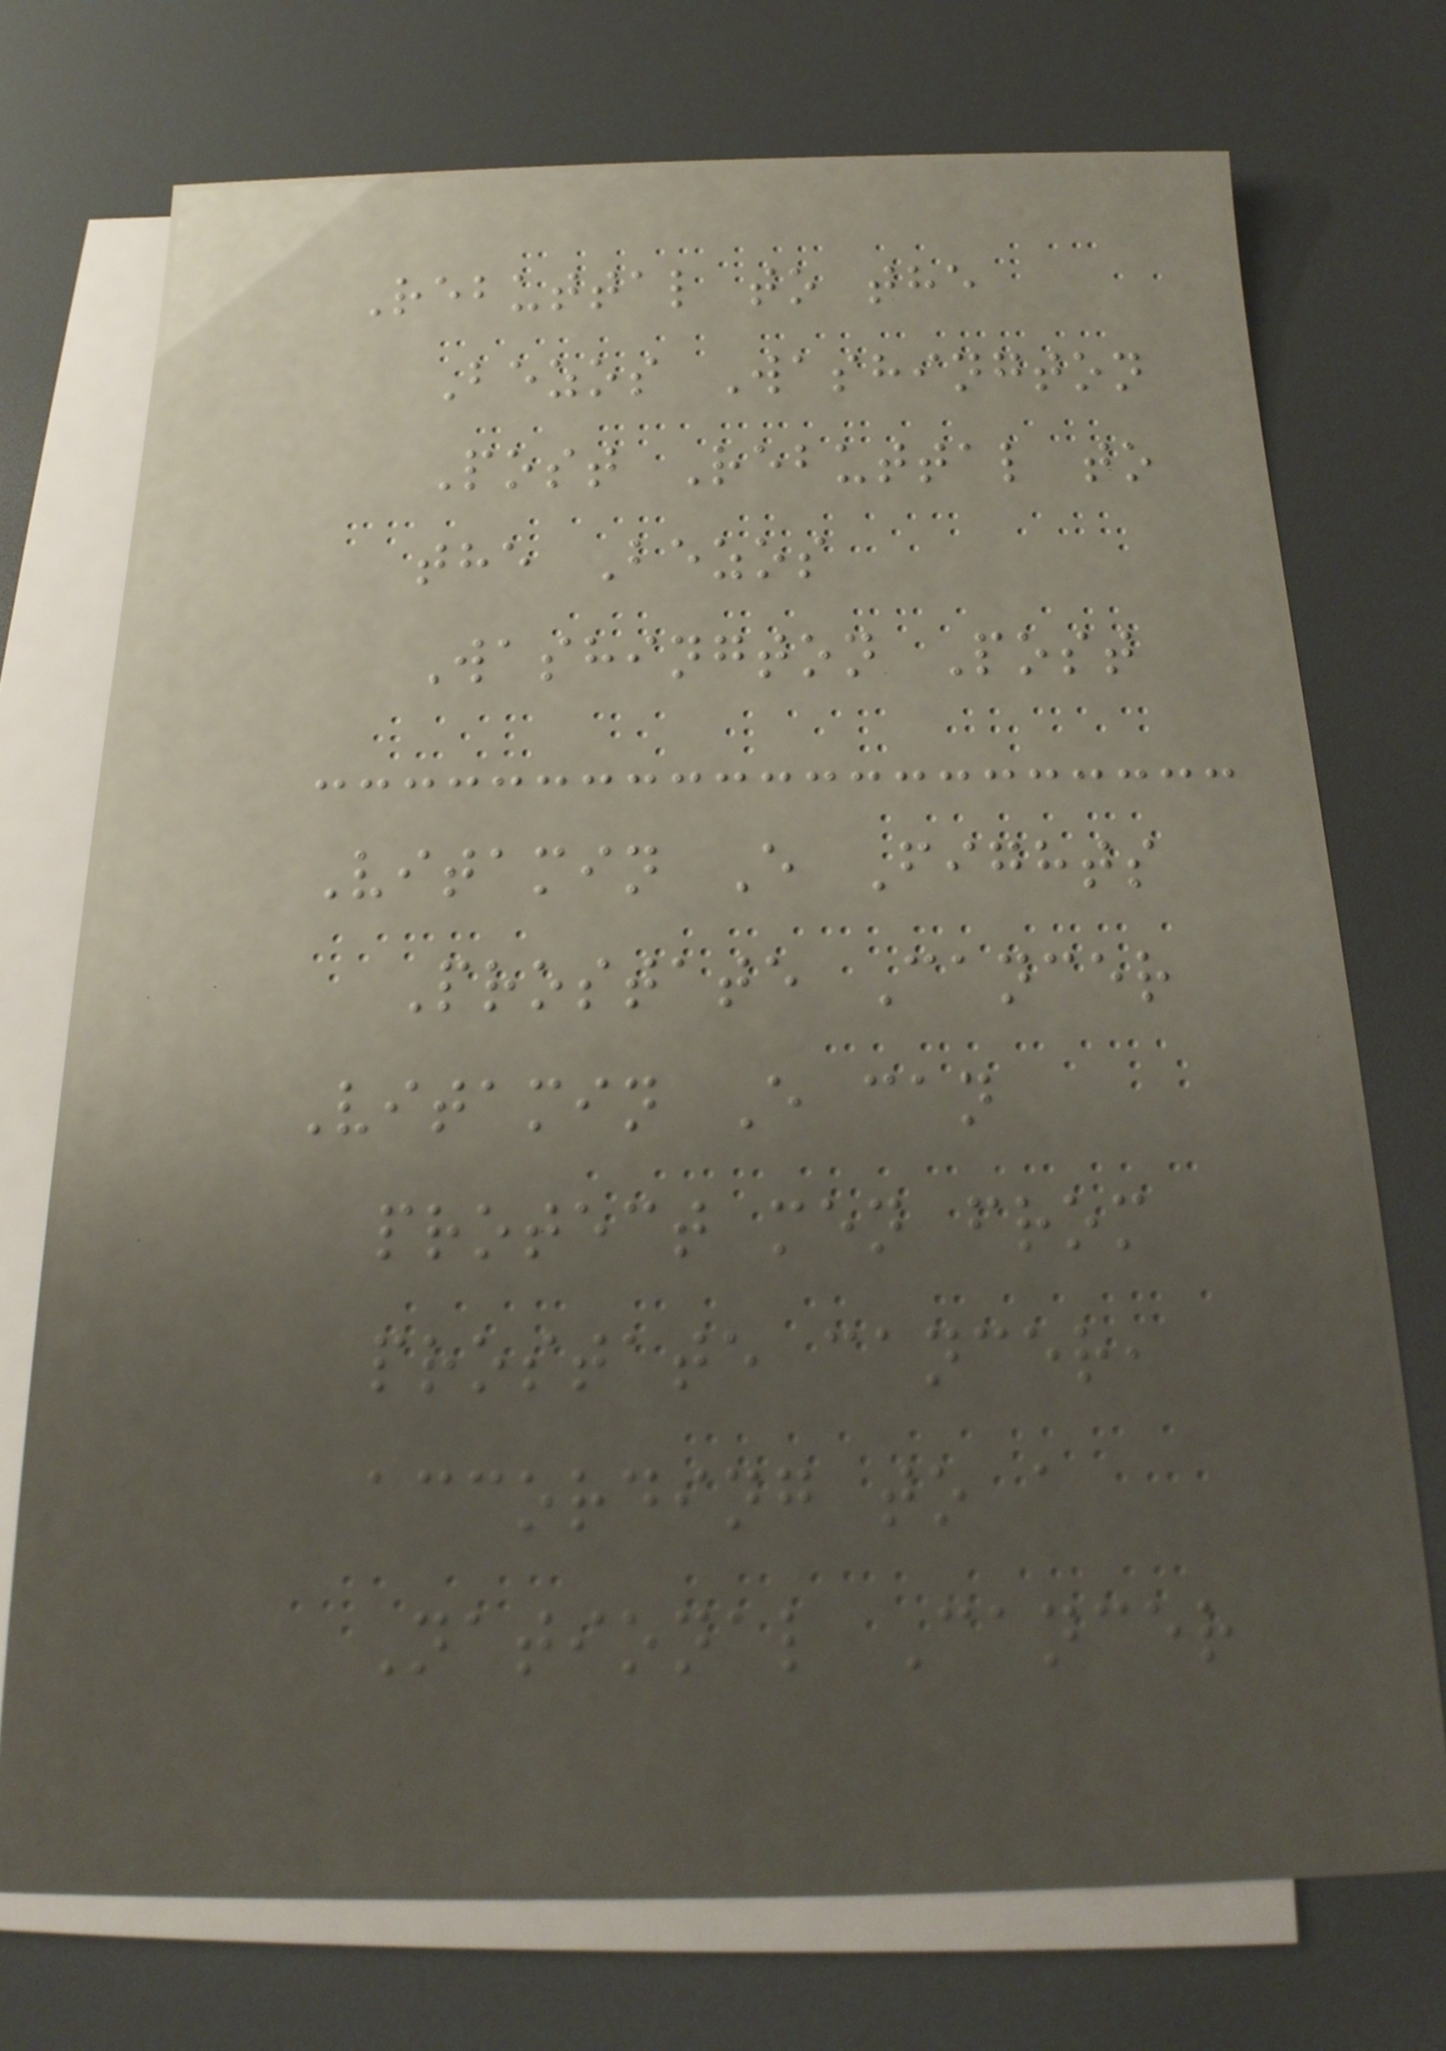Rebuttal to the
Bezos Washington
Post Rebuttal to
the Bezos
Washington Post
Vitamin E Fights
Prostate Cancer
Vitamin E can
protect men from
prostate cancer,
according to a
National Cancer
